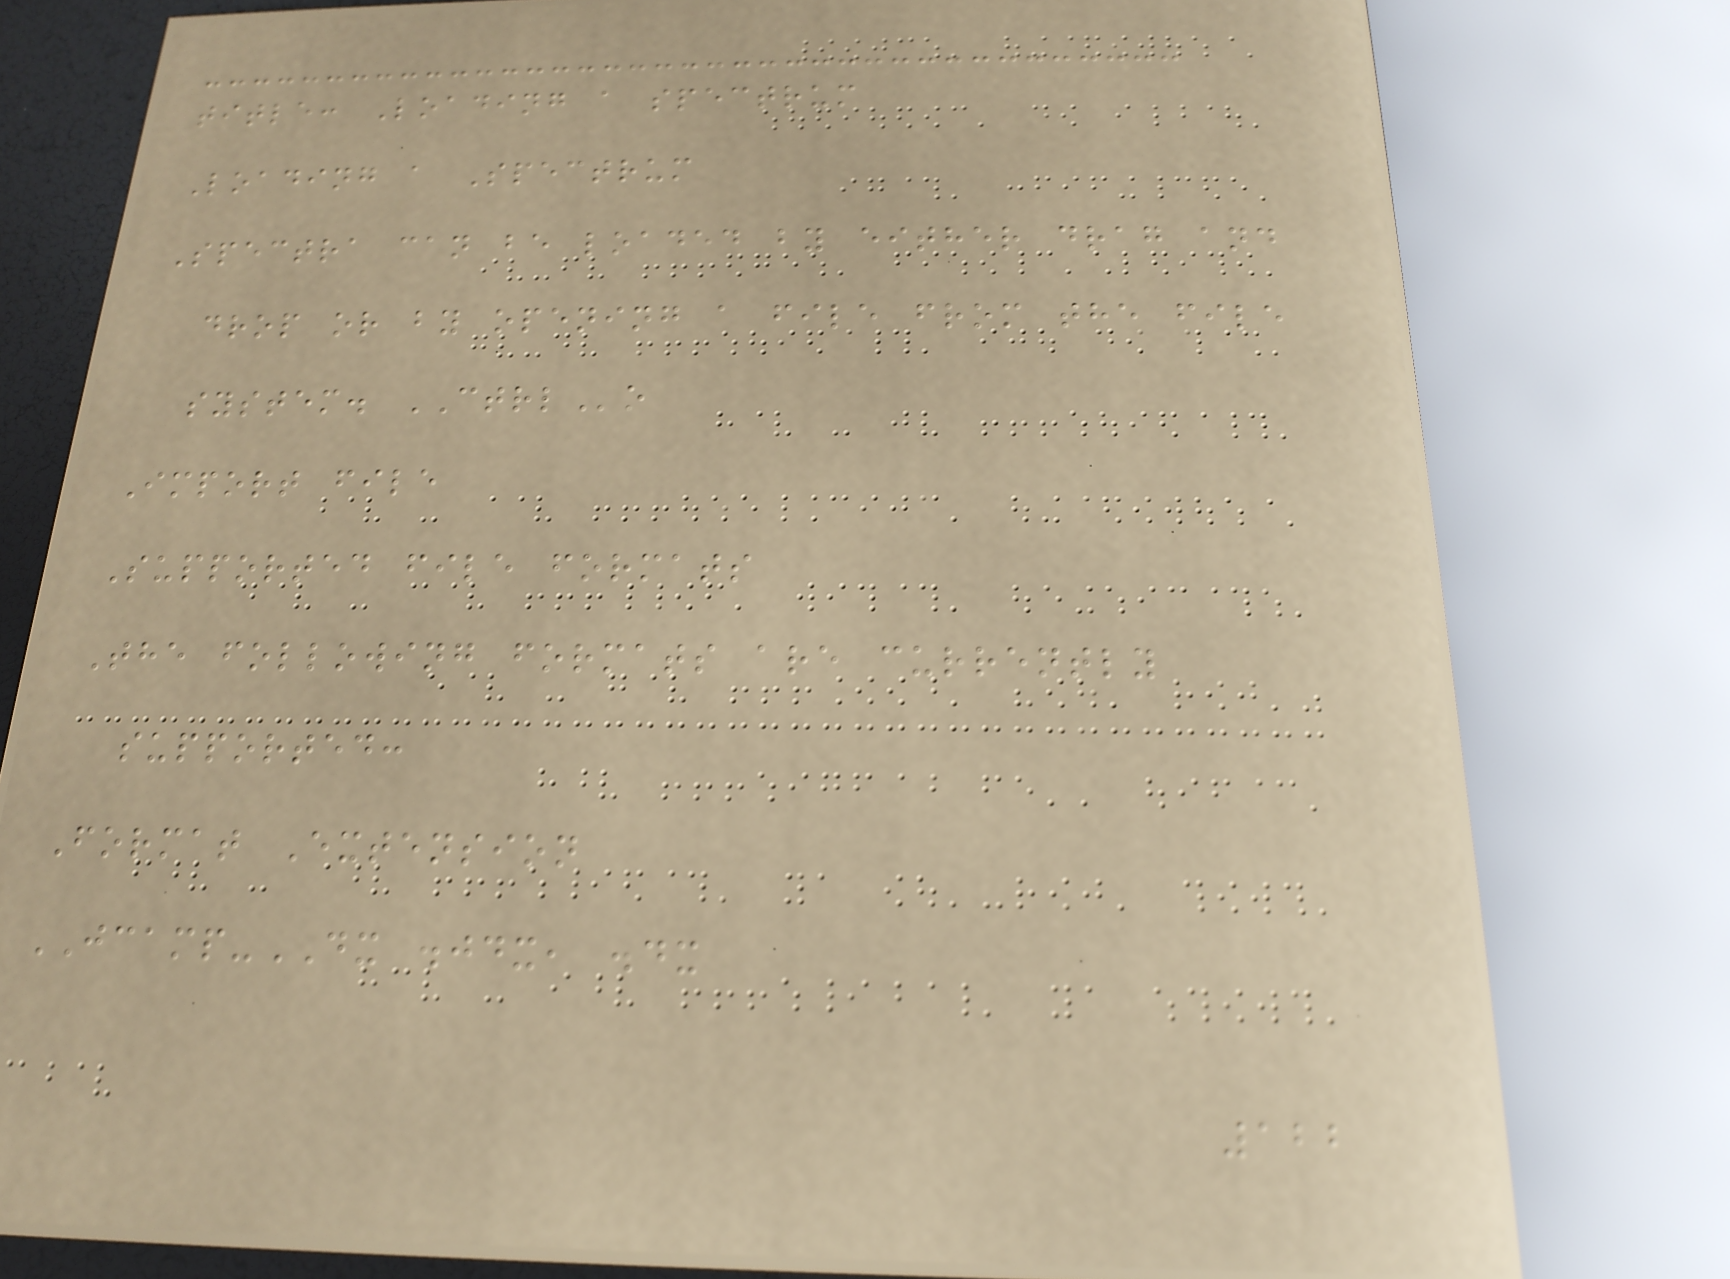title: Loading a spectrum
Loading a Spectrum
Spectra can be loaded by either drag and
drop or by opening a file from the file
system. CTRLo
Import file
Supported file formats
The following formats are currently
supported:
Format Extension
JCAMP-DX .jdx, .dx
122
